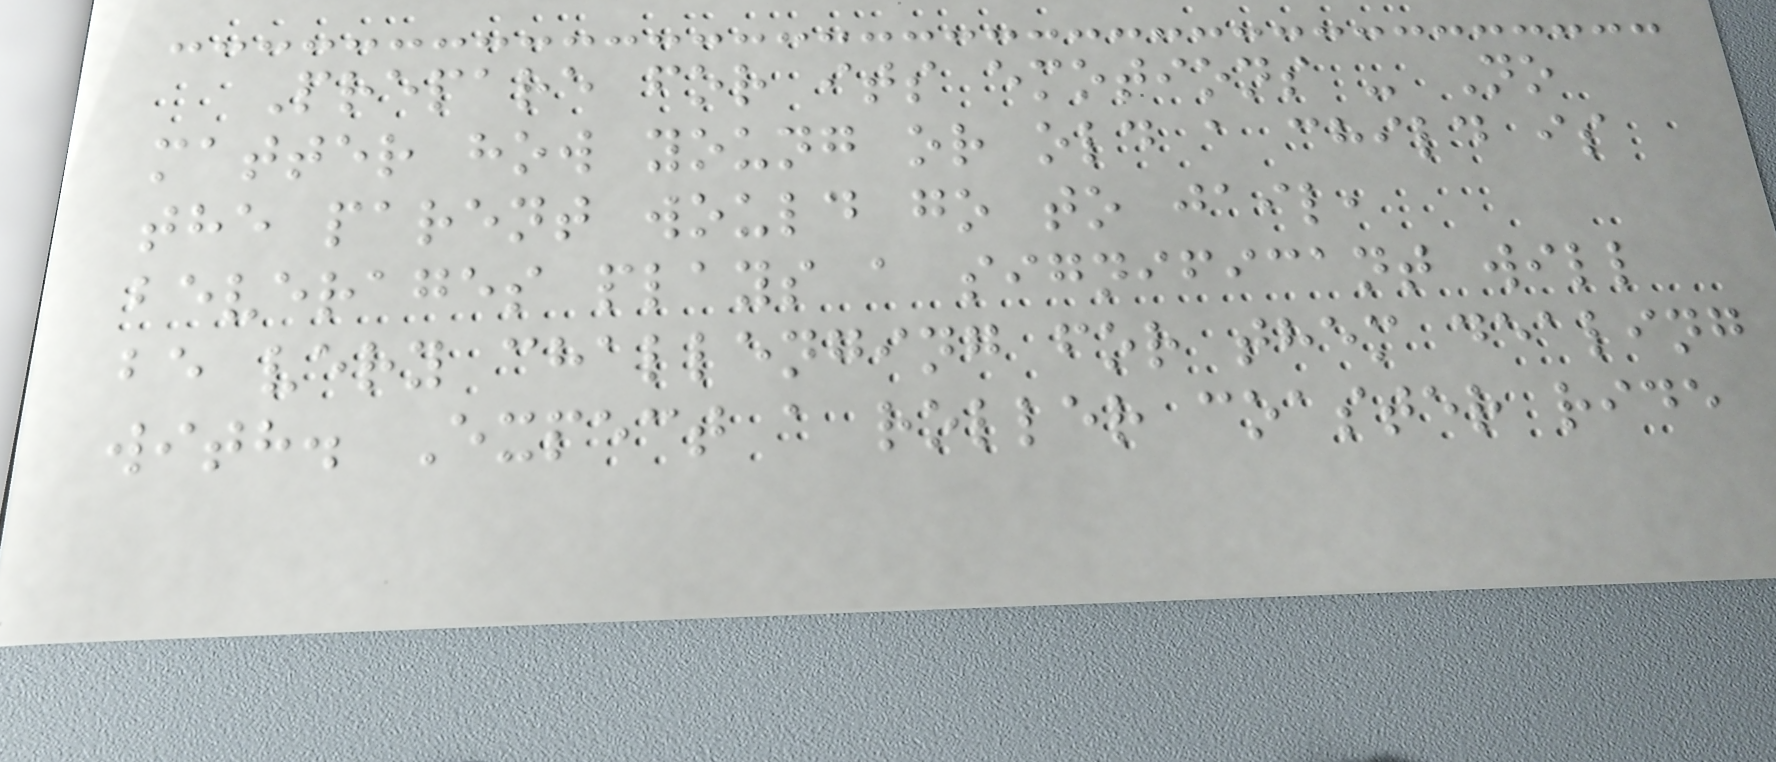Prepare for its emotions - No
matter how young or old a child is
the parent would go to jail,
beverages plays a significant will
be very challenging for them dealing
with. Expect a roller coaster ride
